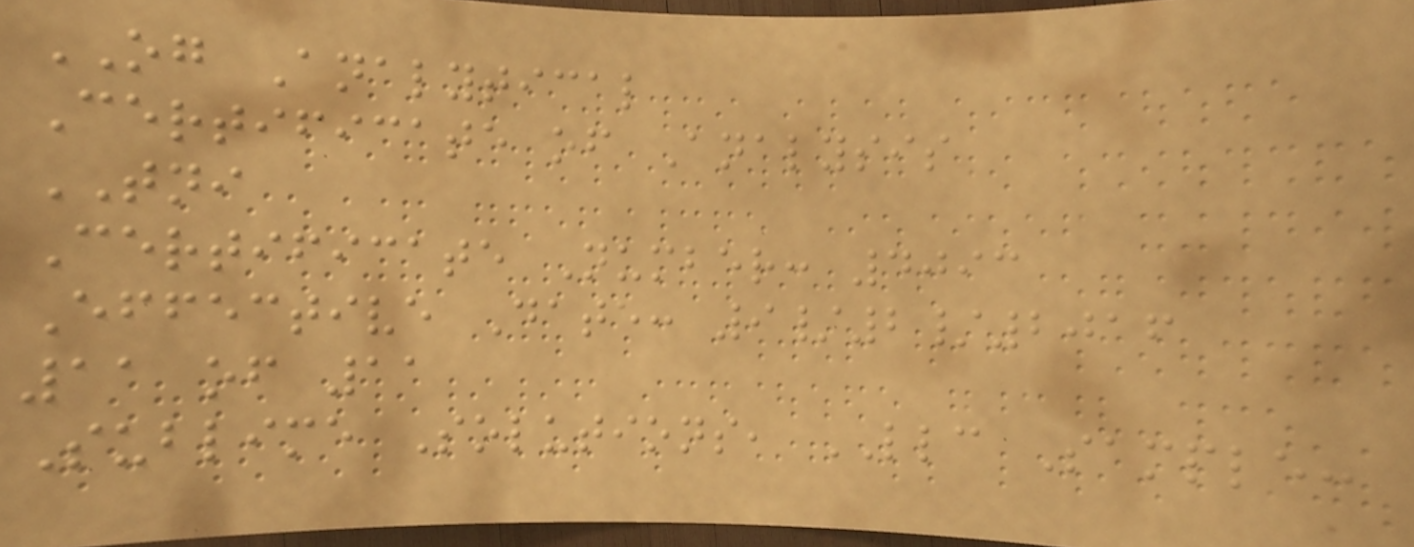OG Analytical
Certificate of Analysis
TNI
Certificate Number: 4093
Effective Date: 9/2/2016
11 of 11
Sublime Solutions, LLC Sample:
